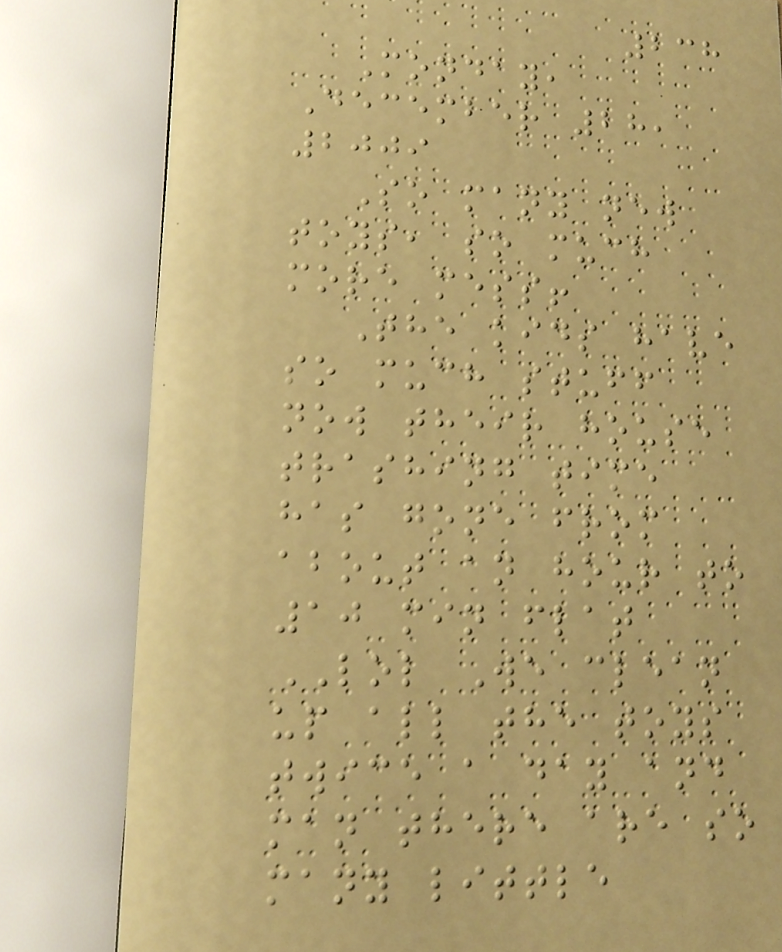238
Monday,
December 28,
2009
So many new
toys, so much
more mess!
The kids have
so much stuff
now their house
trashing time
has gone from
about an hour to
10 min flat
LOL We clean
up all the toys
twice a day and
man there are so
many little
